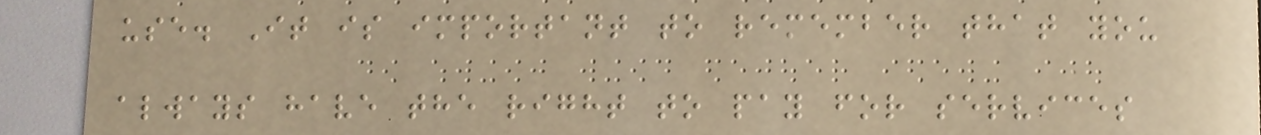use. It is important to remember that you
always have the right to pay for services
